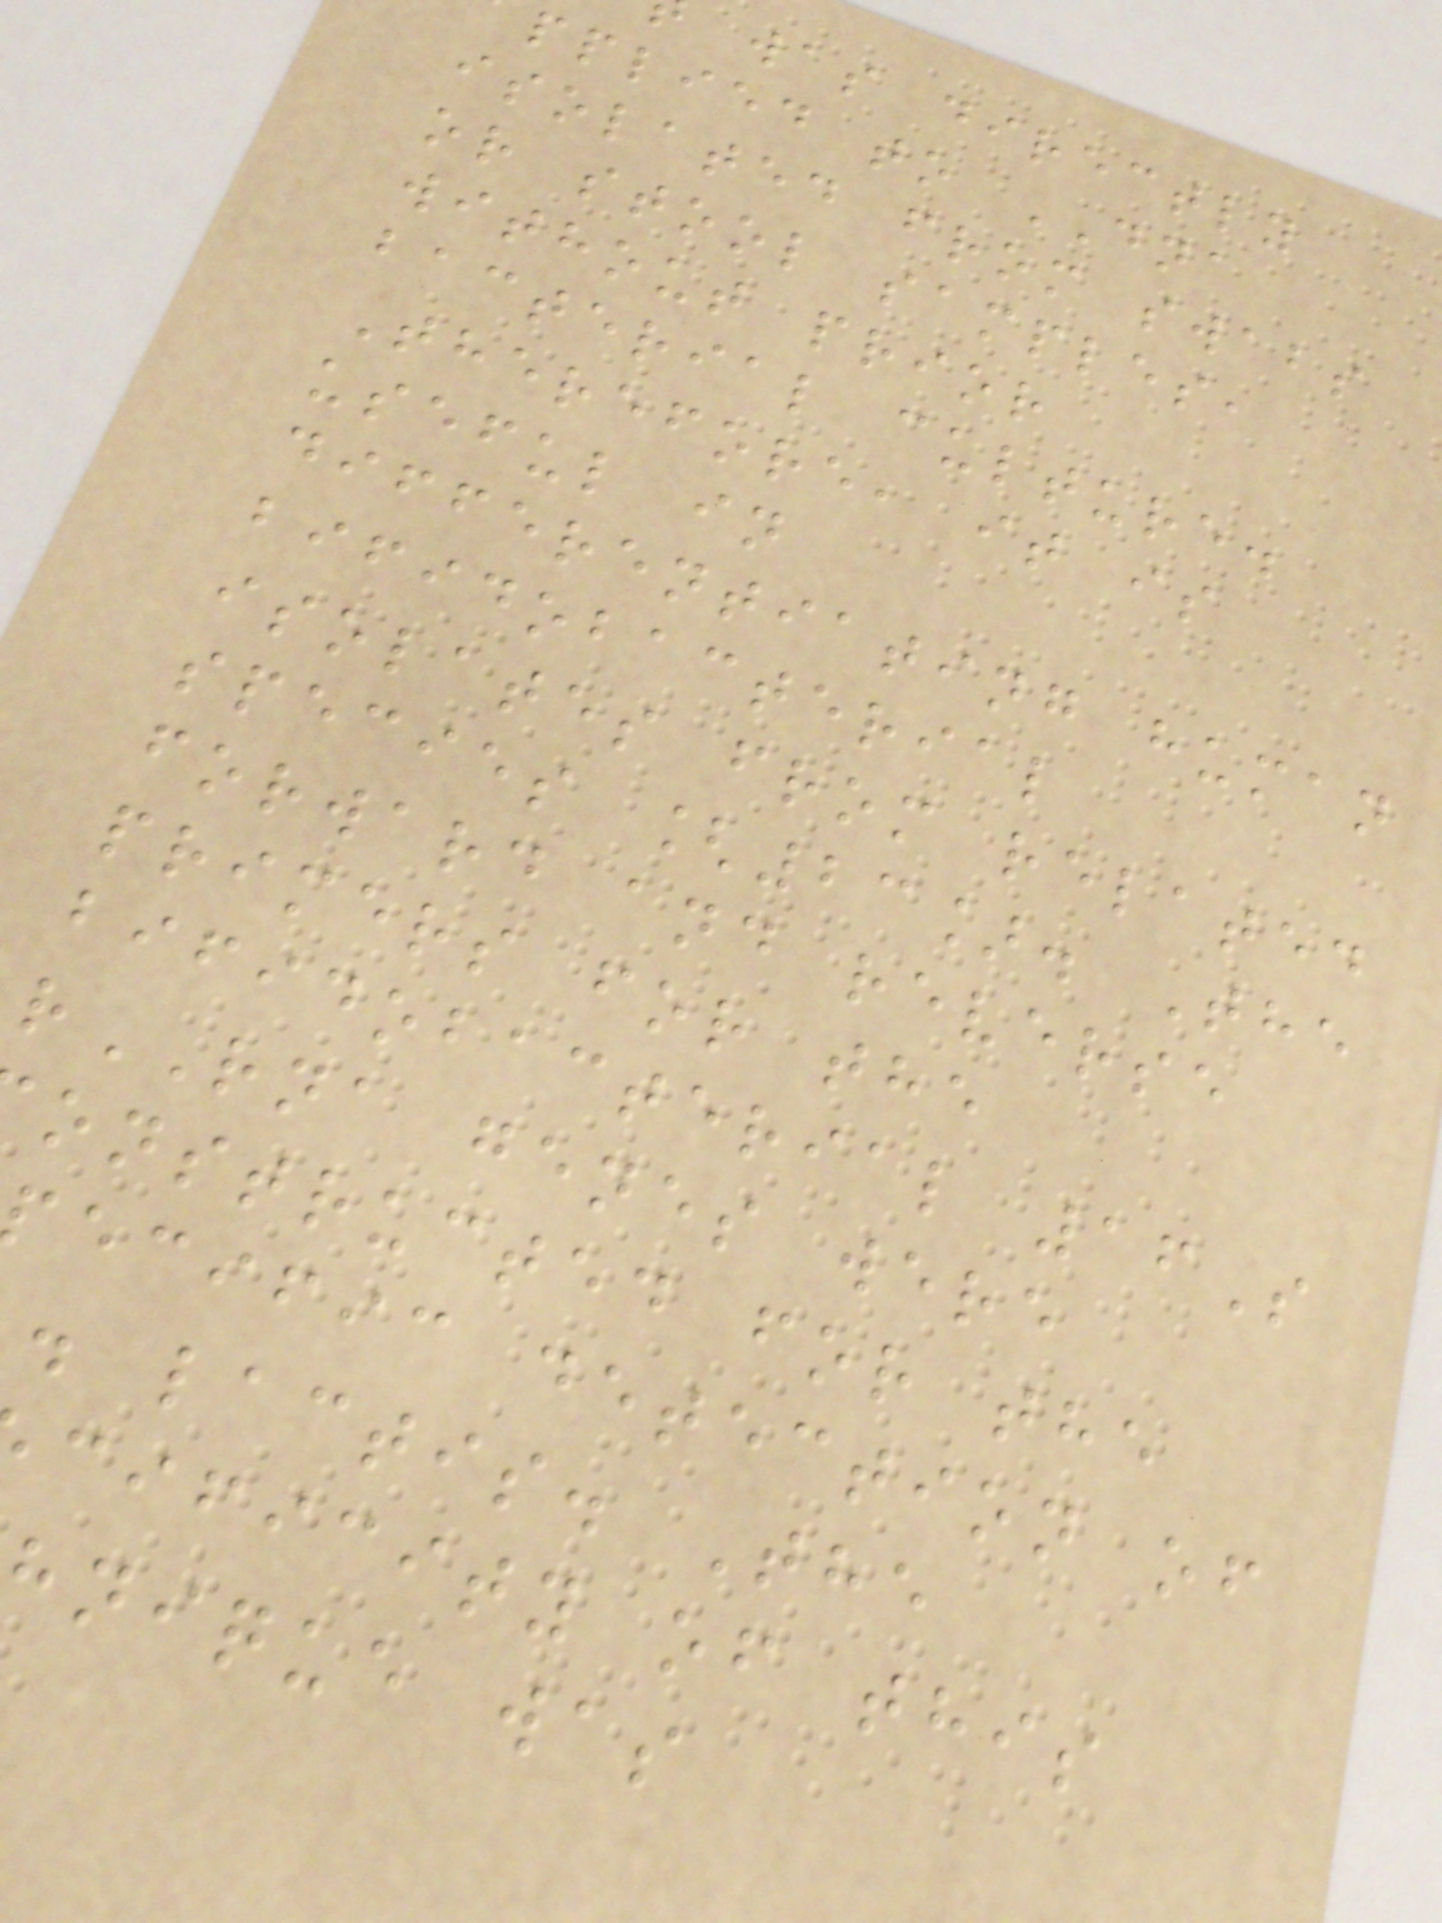was directly
pplied to DNA
isolated from swabs
or stool samples,
without prior
bacterial culture.
Therefore, it is
useful in
differentiating human
bifidobacterial
isolates from related
species [23]. The
forward and reverse
primers for the
bifidobacterial 16S
rRNA genes were
onstructed for the
ecific detection of
. lactis. The
cificity of this
hnique was
